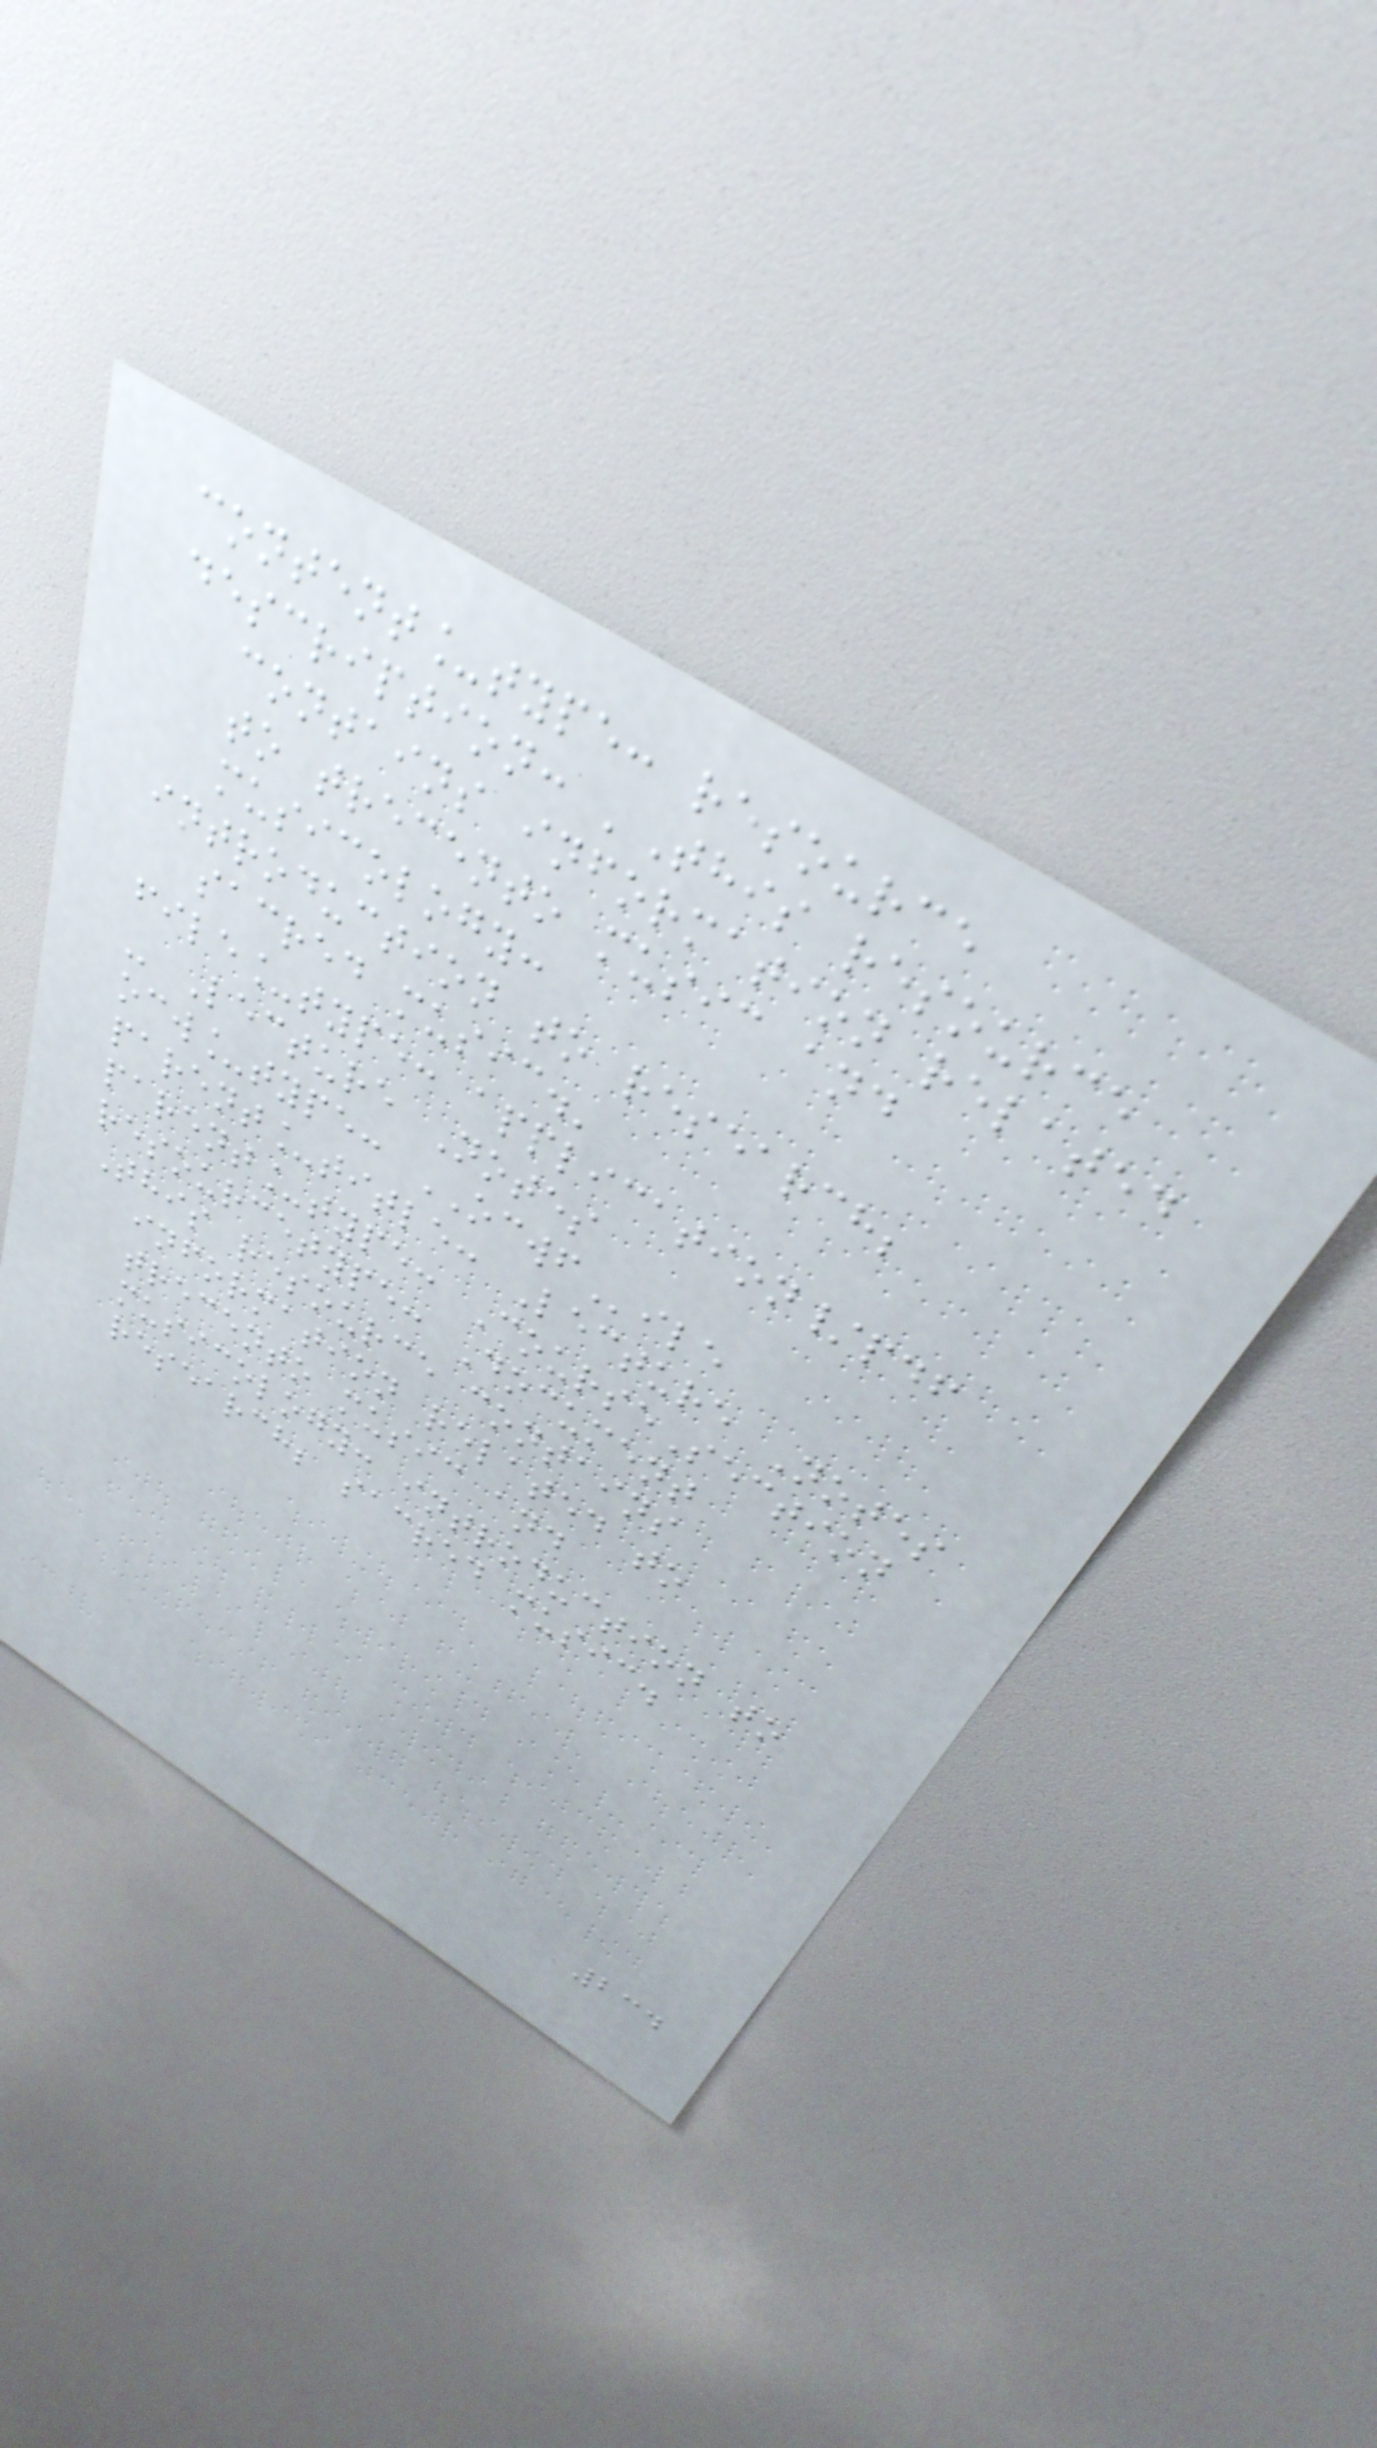content_type: resource
description: 'This resource
contains information related
to trecento music and
musicology:
introduction to research;
sacred music.'
file_type: application/pdf
- Lecture Notes
ocw_type: OCWFile
parent_title: Lecture Notes
parent_type: CourseSection
resourcetype: Document
This resource contains
information related to
trecento music and
musicology: introduction to
research; sacred music.
234
